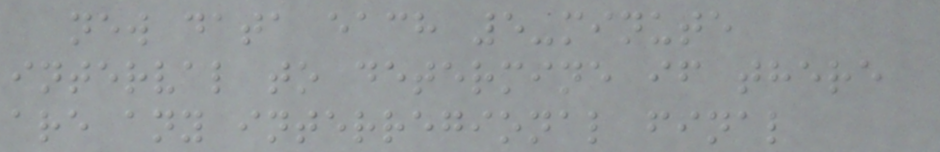new data each 5-minute
interval to determine if there
are any interregional final
